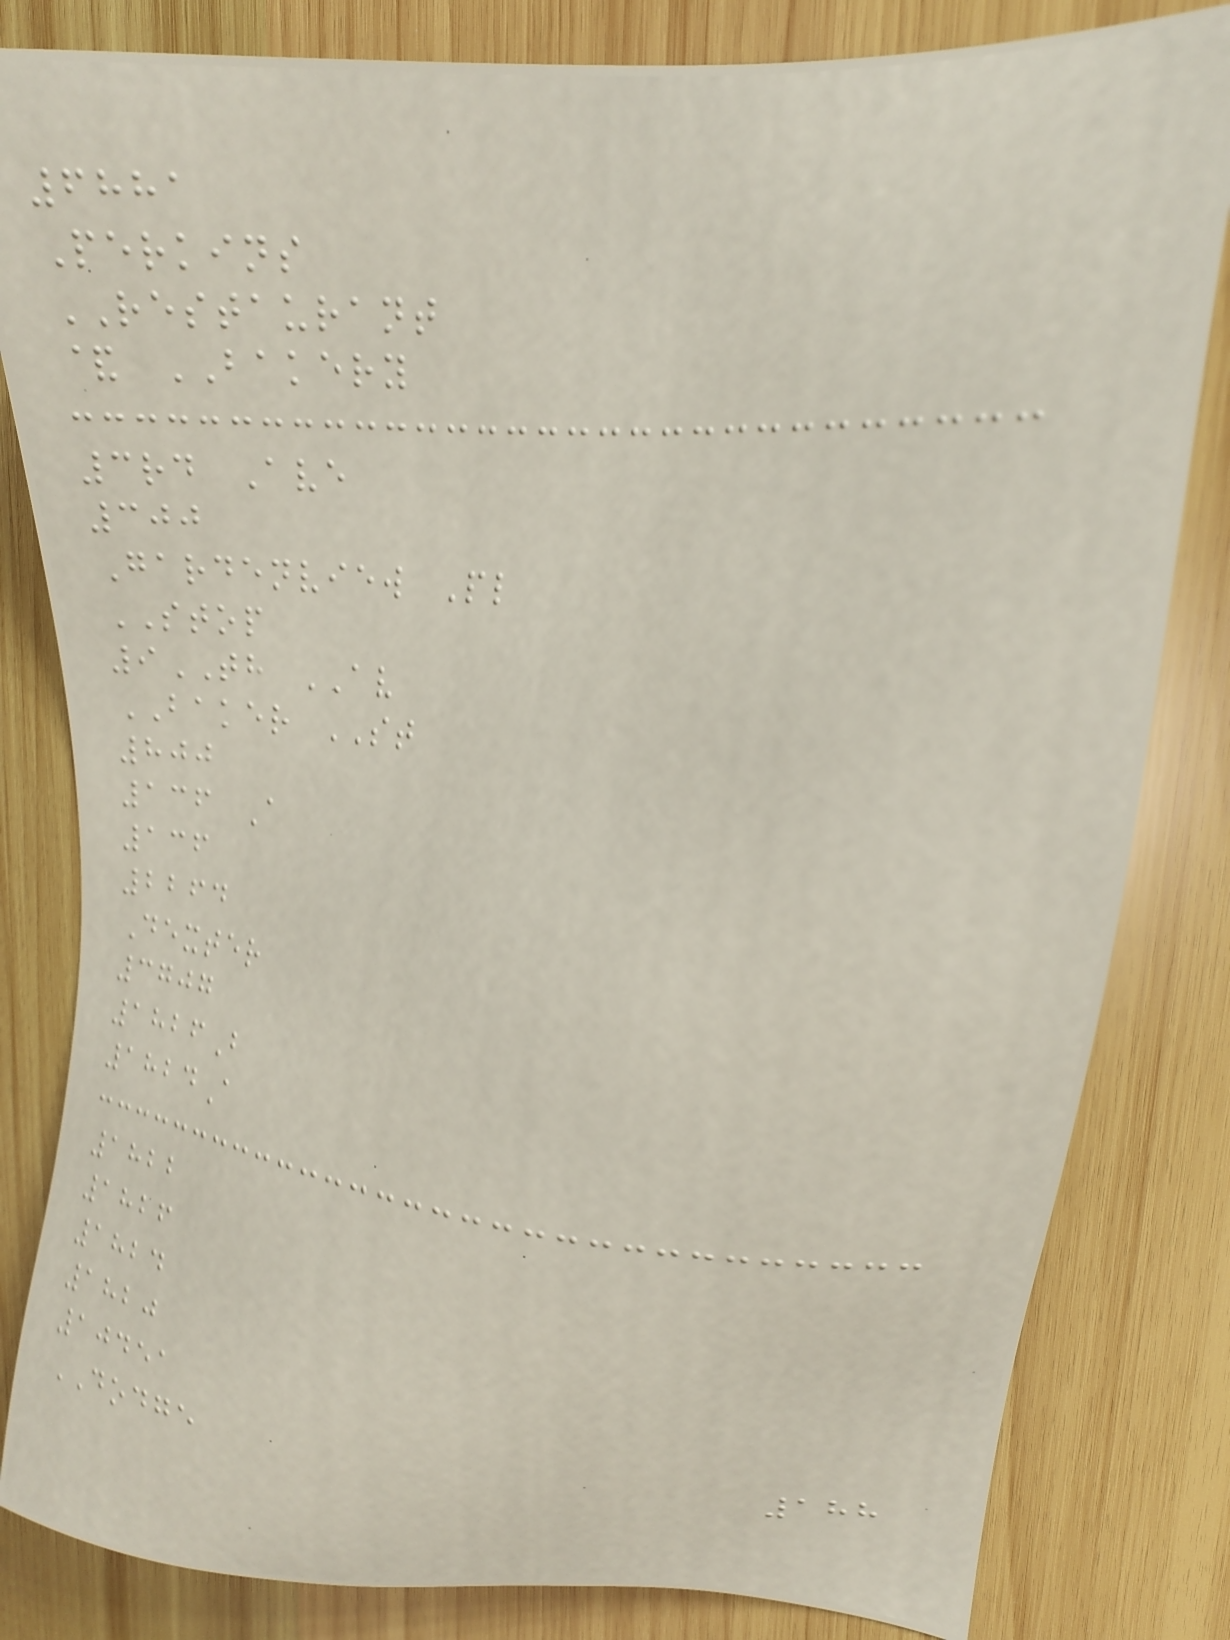6881
Perkins
RESTAURANT
& BAKERY
3rd Ave
300
Gardenview Pl
STOP
9TH AV
BAKER ST
800
136 A
136
2264
Dexter
3707
1826B
1824A
1822
1826
1824
1820
10451
DODGE
188
